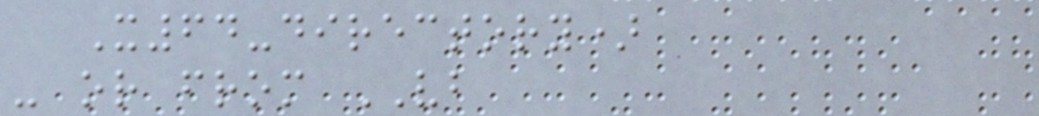X64-directory)
- or from VB
